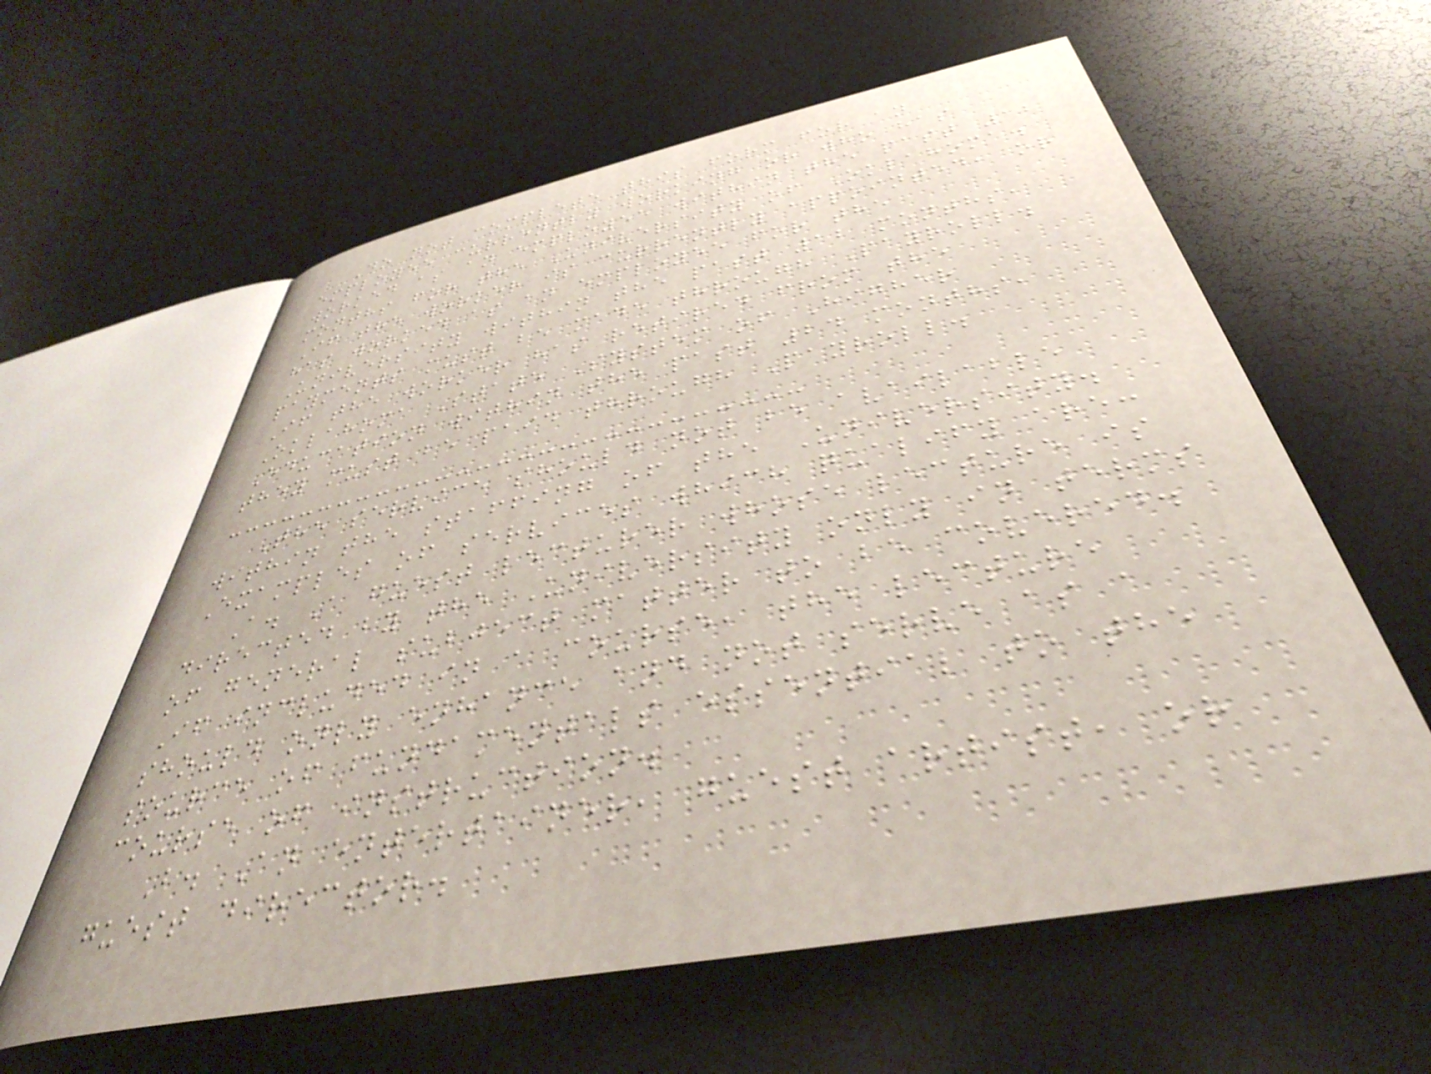Do not complete this form for an
employee currently working or who has
worked as an employee within the past 12
months for the University of Oklahoma.
If the worker is currently appointed, or
has worked as an employee for the
University within the past 12 months,
payments must be made through Payroll.
If the worker has retired from the
Oklahoma State System of Higher
Education within the past 24 months,
they must be paid through Payroll.
The service should not be available
within the staffing of the University.
Examples of services which qualify are:
A. A guest lecturer whose lecture is
directed by the University only in terms
of general subject matter to be covered.
If included in a course, the lecture
should only enhance and not serve as a
source of fundamentals essential to the
course of instruction.
B. An entertainer, guest artist, or
guest director.
